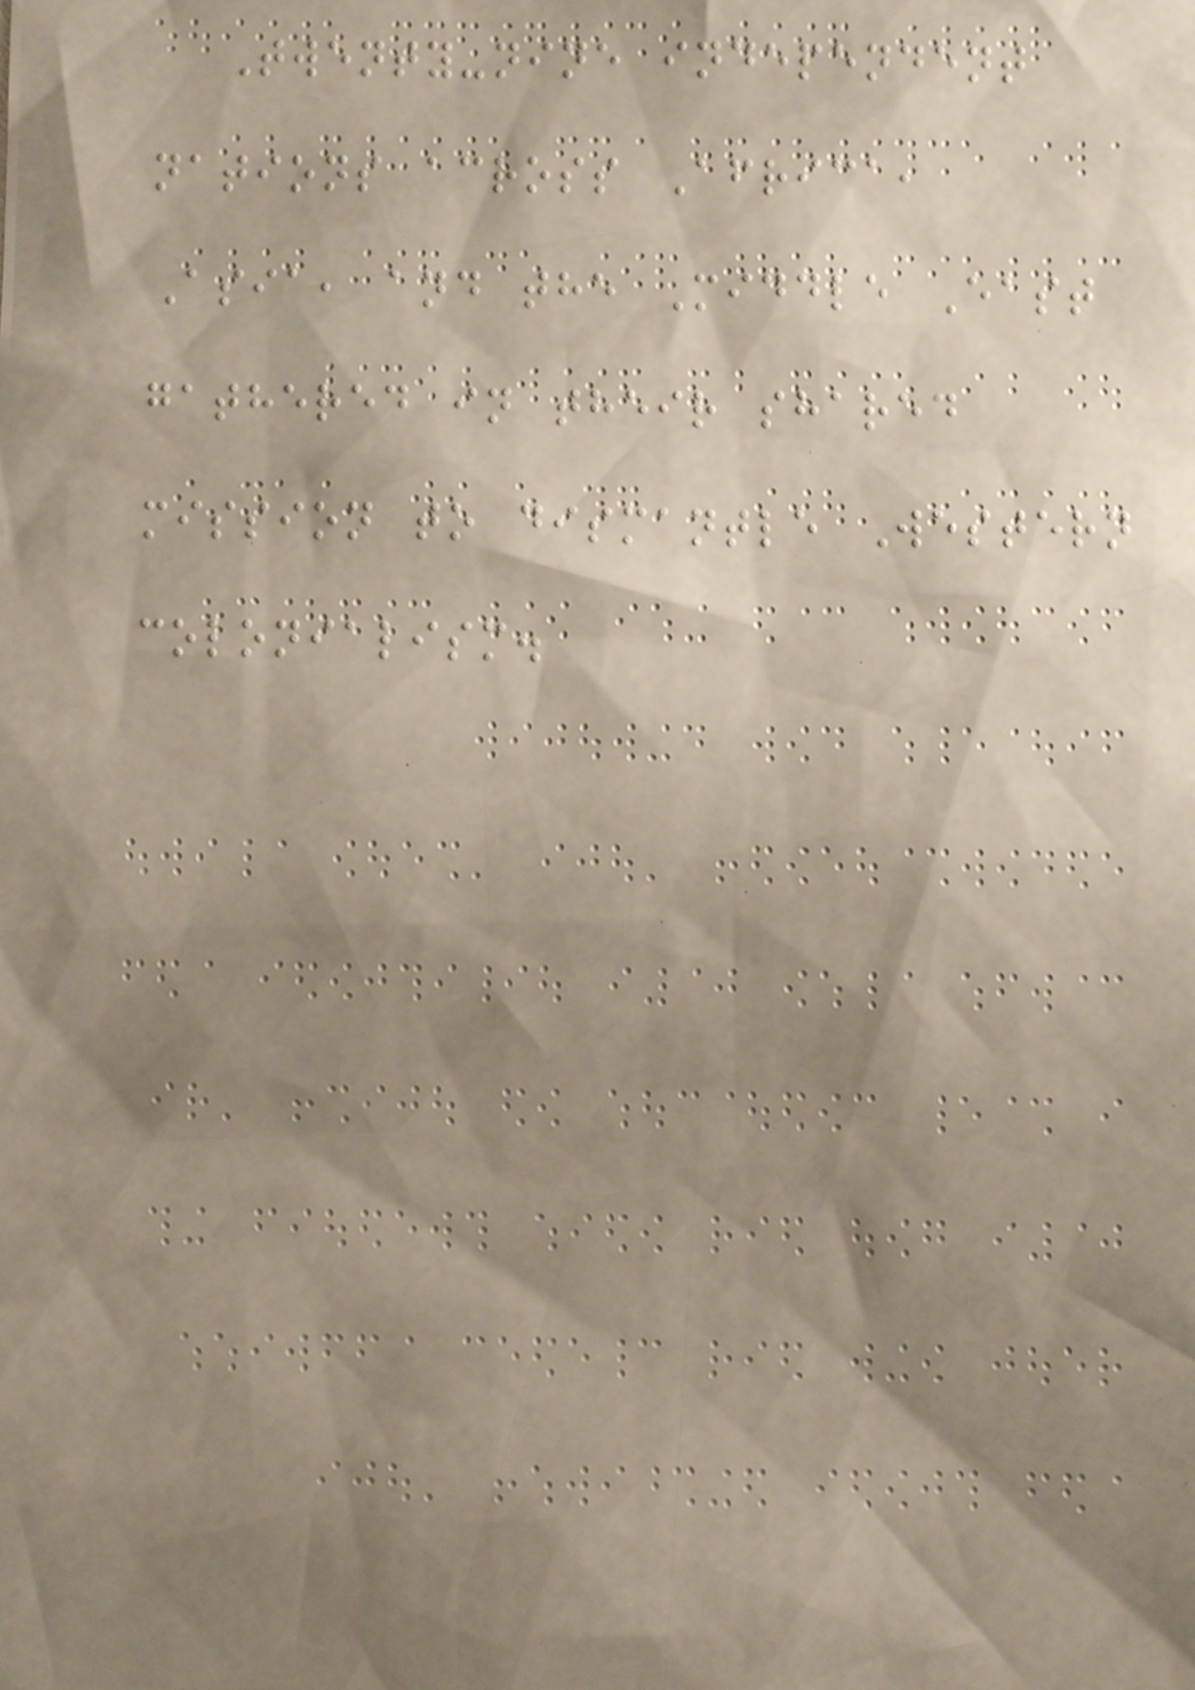Twenty-nine independent
nations across Africa,
Asia, and the Middle East
gathered in their shared
mission to dismantle Western
colonialism.
